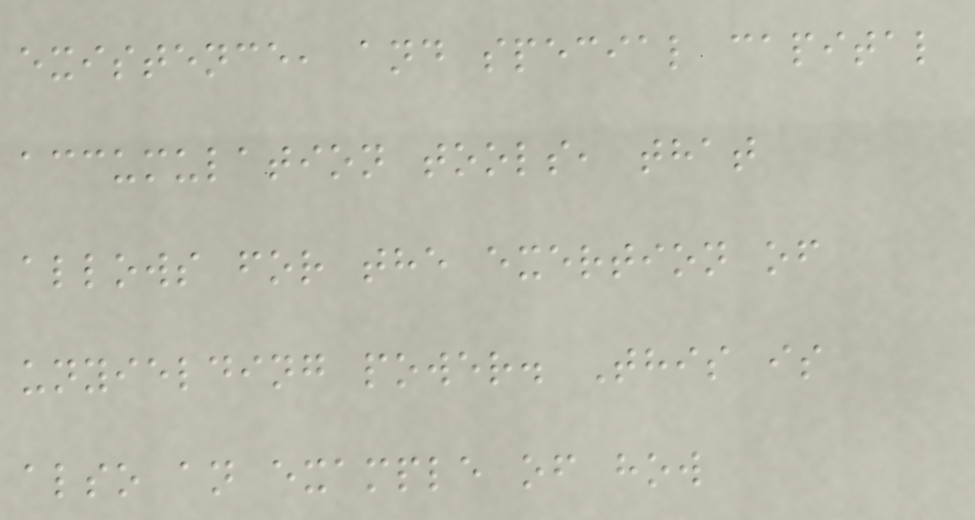existence, and special capital
accumulation tools, that
allows for the exertion of
unyielding power. This is
also an example of how
